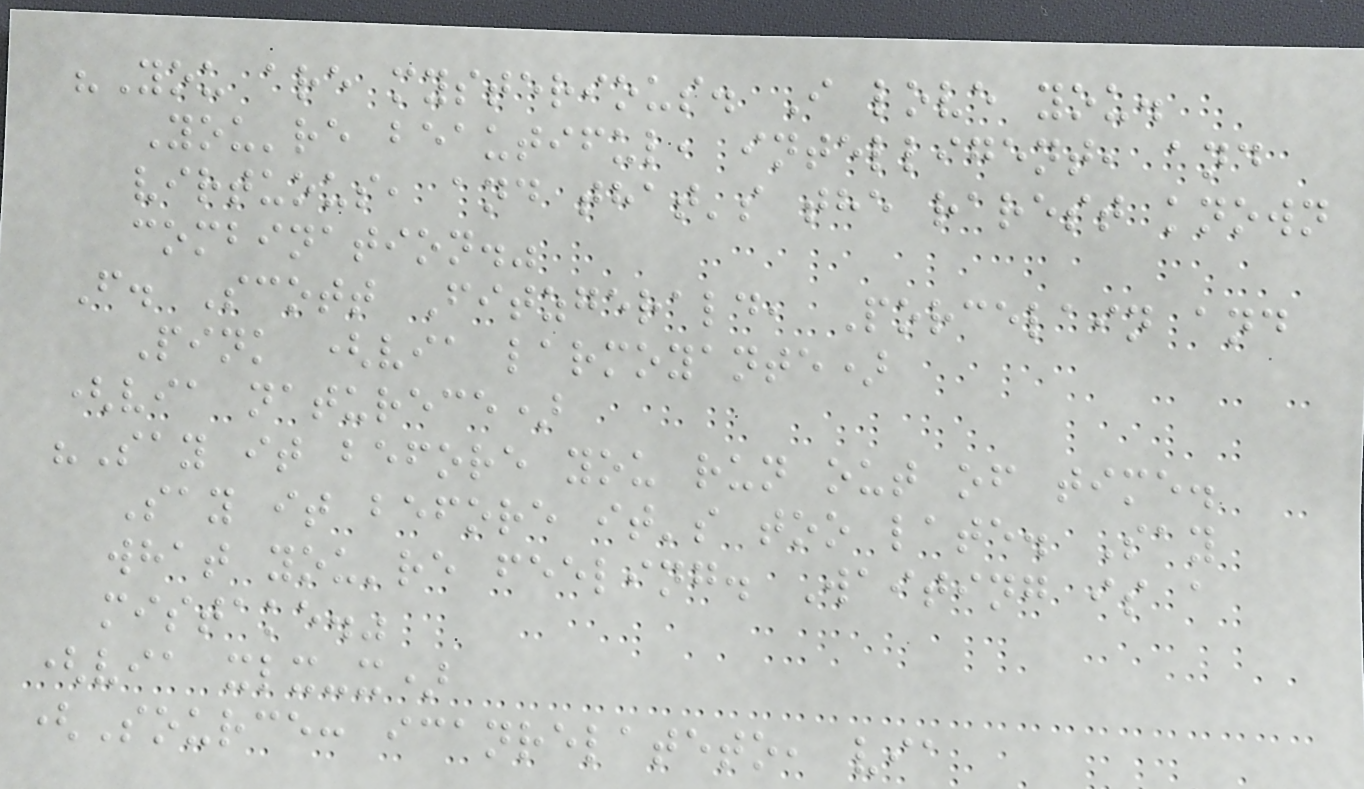"You are mysterious. I love you.
You're beautiful, intelligent, and
virtuous, and that's the rarest known
combination."
F. Scott Fitzgerald, Porcelain and
Pink (via larmoyante)
(via naturece)
"Say it before you run out of time.
Say it before it's too late. Say
what you're feeling. Waiting is a
mistake."
(via xlx-x)
(Source: icanrelateto, via
